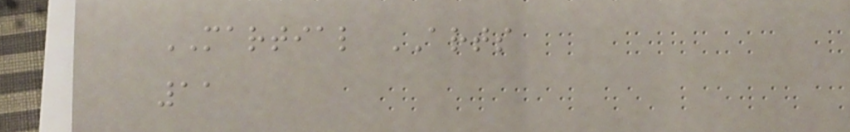MARTIAL ARTS
11
